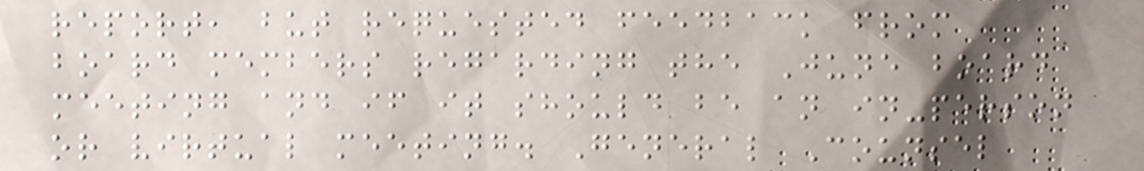report, but requested feedback from
board members regarding the June board
meeting and if it should be an in-person
or virtual meeting. General Counsel
